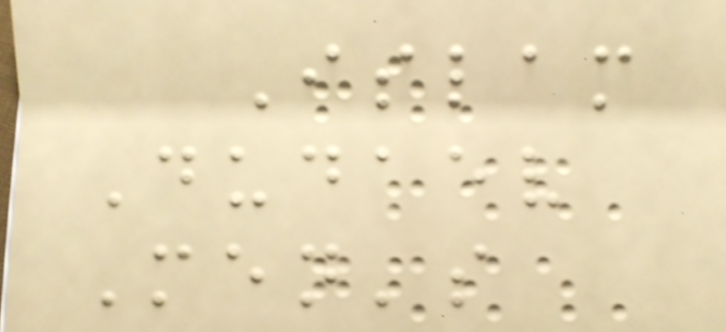Islam
Dudaev
Men's
